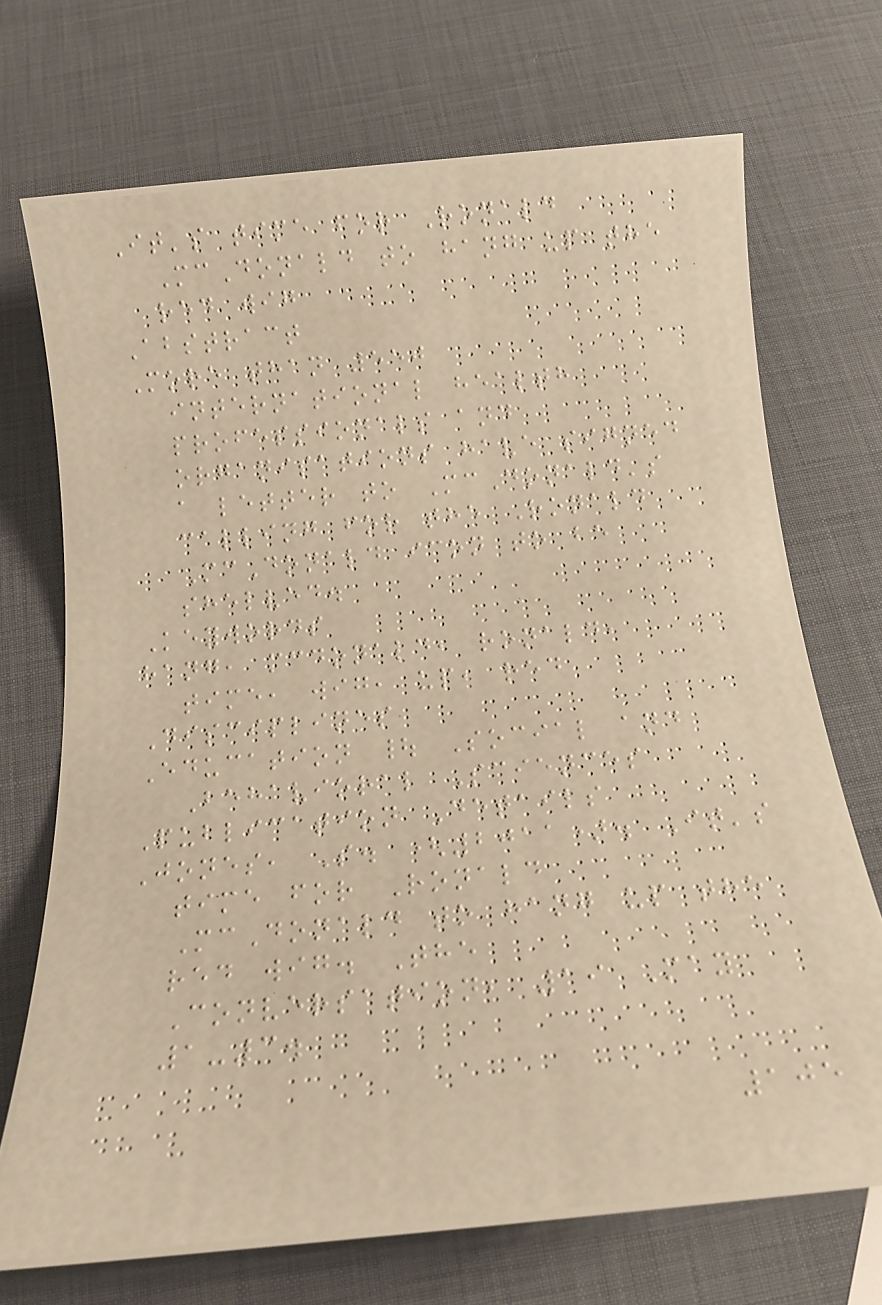It's time for Ronald
McDonald to hang up the
red wig
Abstract
More than 550
international health
professionals and
organisations have signed
a letter to McDonald's
calling for the Ronald
McDonald icon to be
shelved.
Keywords
hang, mcdonald, ronald,
time, wig, up, red
Disciplines
Education | Social and
Behavioral Sciences
Publication Details
Jones, S. (2011). It's
time for Ronald
McDonald to hang up the
red wig. The
Conversation, 19 May
1-3.
105
